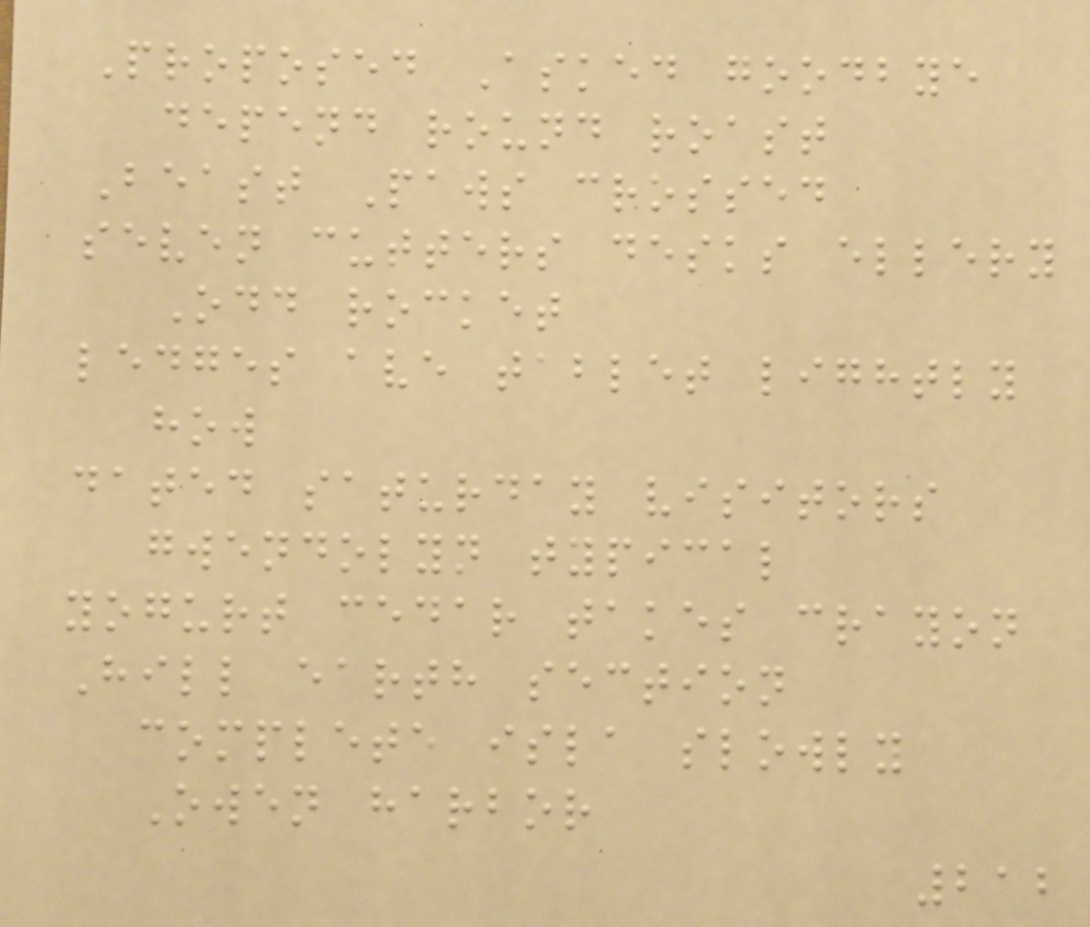Proposed Asked goodbye
depend round roast
Beast Paws crossed
seven cutters desks ellery
Odd rocket
ledges ave tablet lightly
how
dated saturday visitors
gwendolyn typical
yogurt cedar takes crayon
Hill earth section
complete isla slowly
Owen harbor
212
